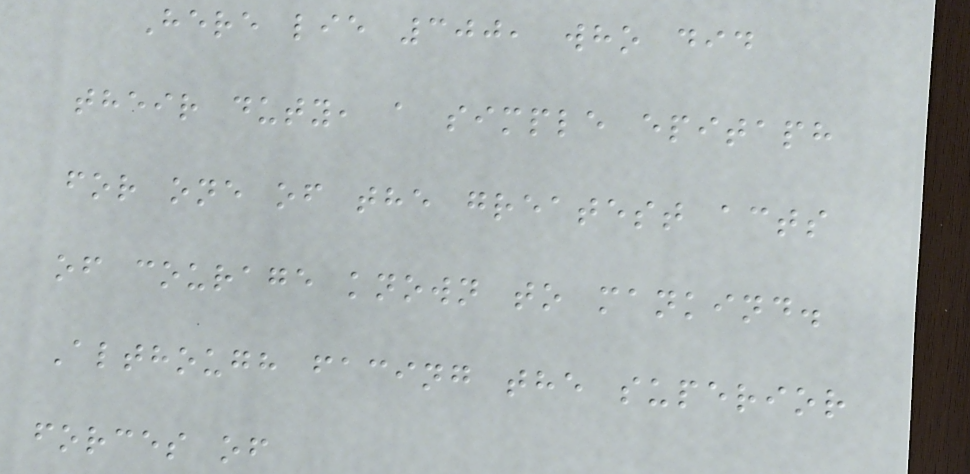Here lie 300, who did
their duty, a simple epitaph
for one of the greatest acts
of courage known to mankind.
Although facing the superior
forces of
